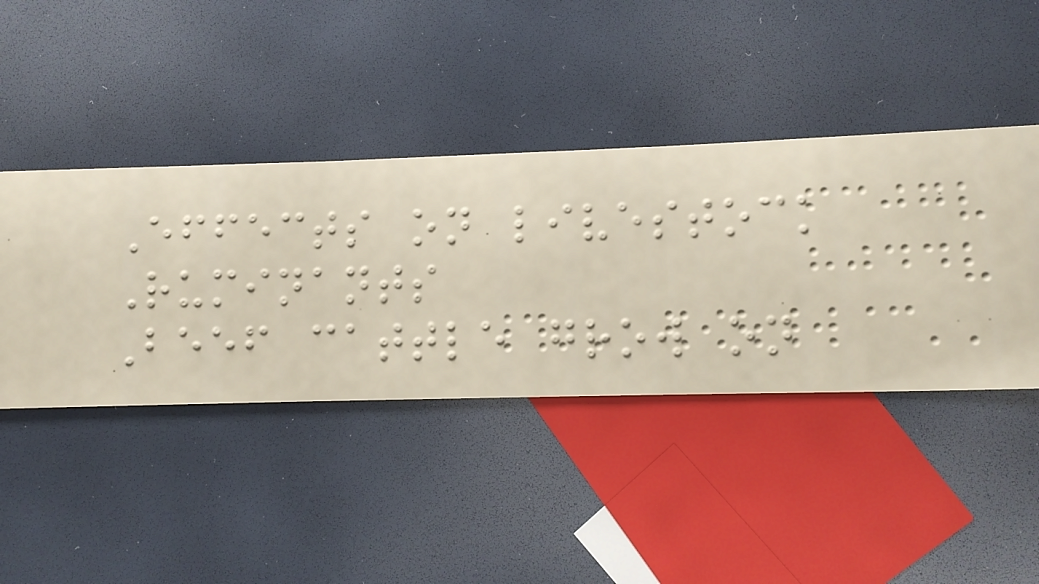Effects on livestock
Ruminants
Beef cattle grow on
